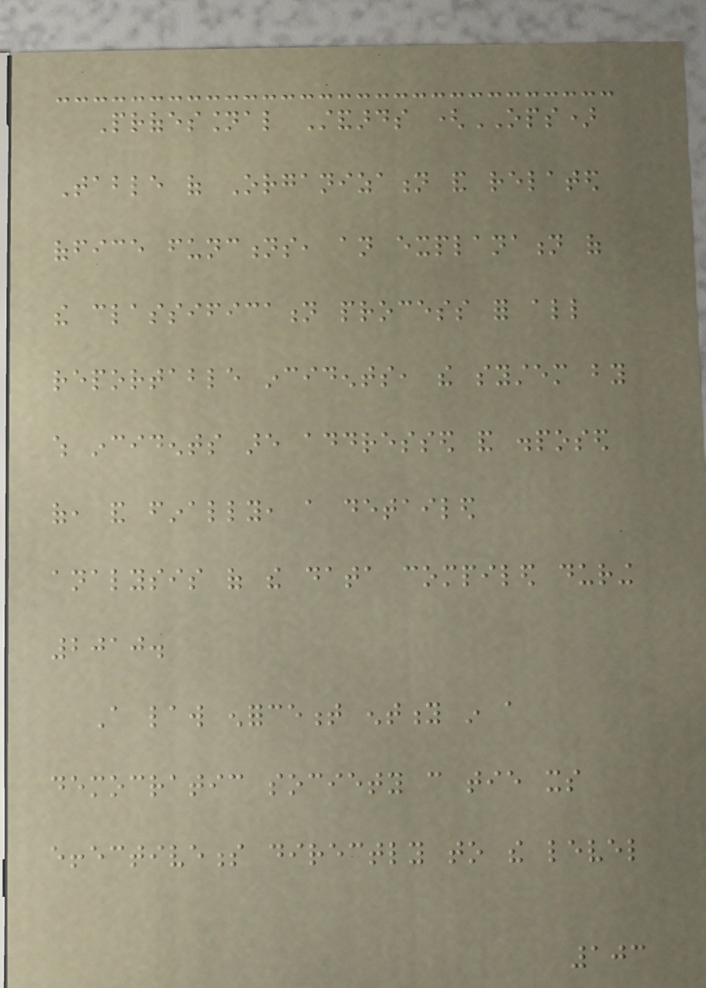Professional Standards (OPS)
Table of Organization and related
office functions, an explanation of
the classification process for all
reportable incidents, the system by
which incidents are addressed and disposed
of, and finally, a detailed
analysis of the data compiled during
2010.
A law enforcement entity in a
democratic society can tie its
effectiveness directly to the level
103
